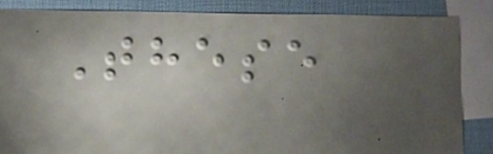These
